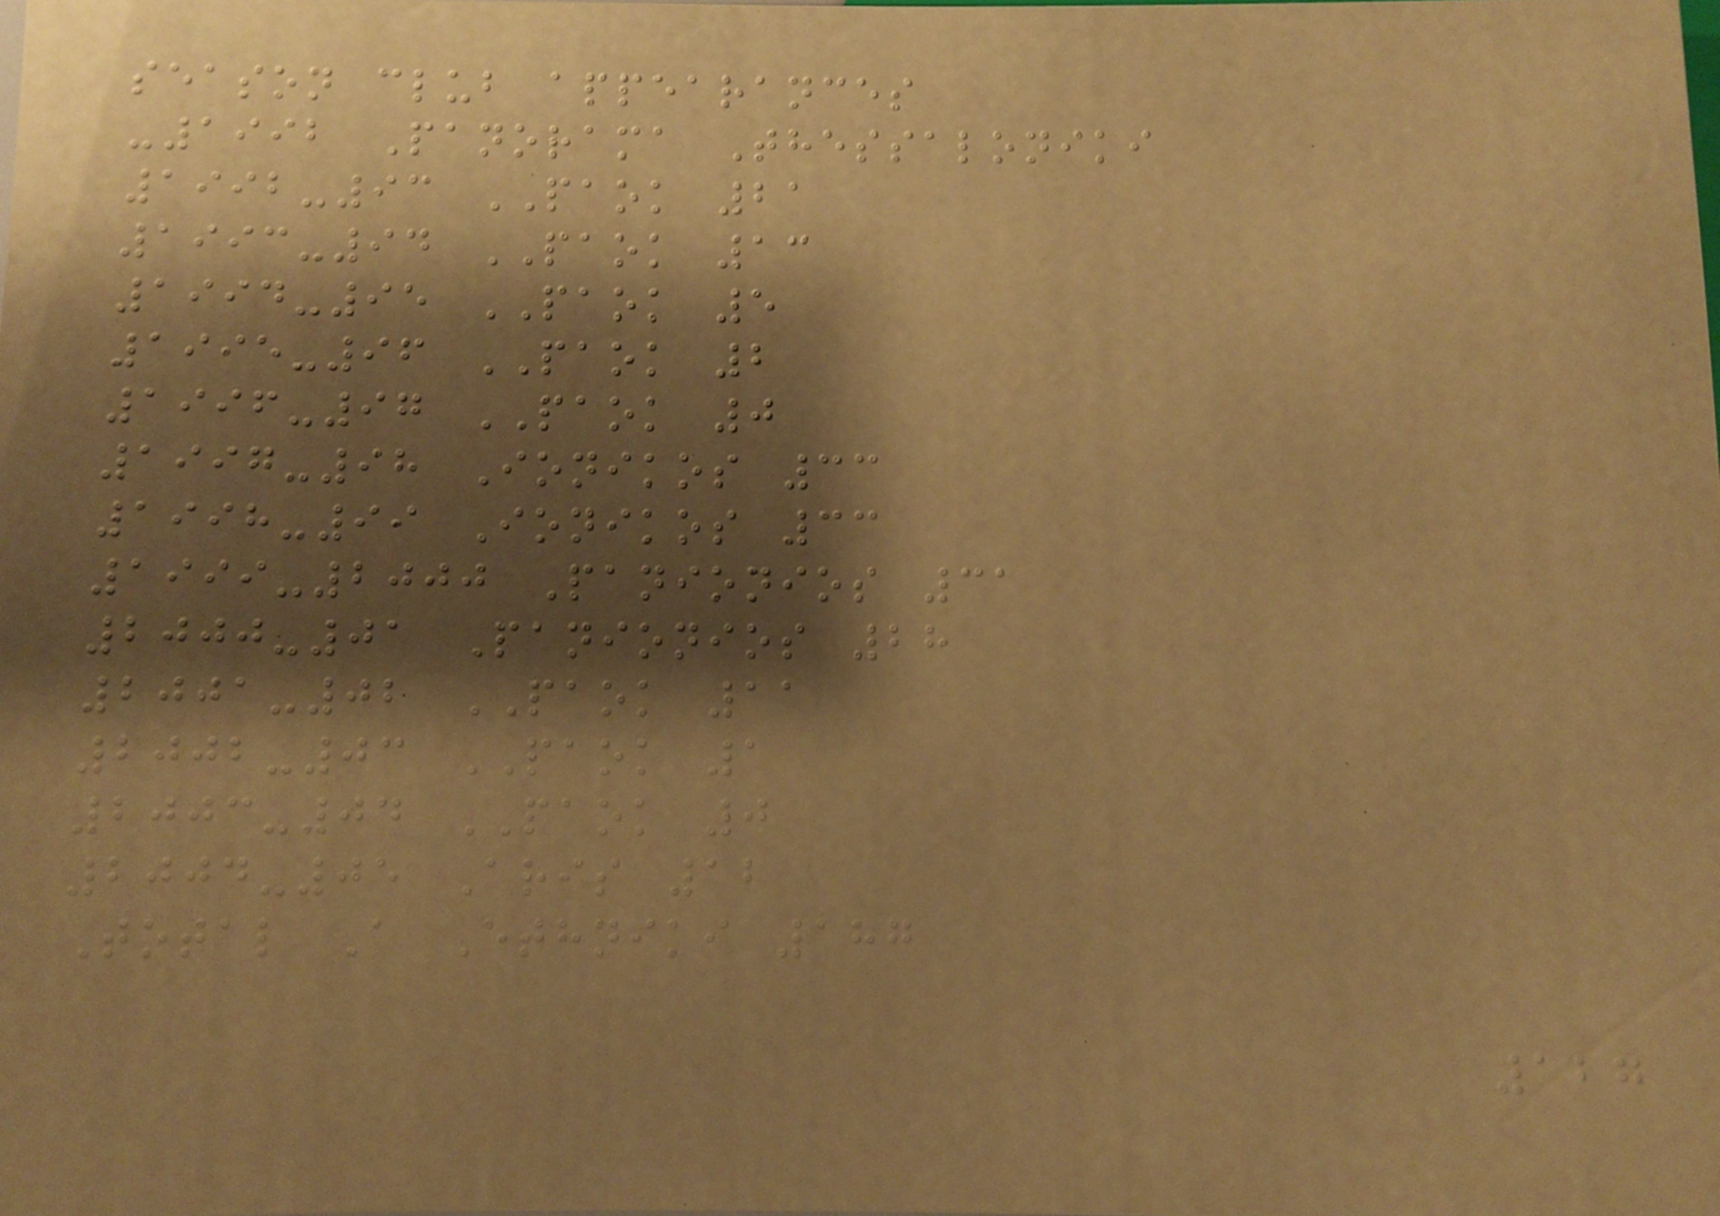season club appearances
-1992 Panorama Thessaloniki
1992-93 PAOK 21
1993-94 PAOK 13
1994-95 PAOK 5
1995-96 PAOK 2
1996-97 PAOK 0
1997-98 Ionikos 33
1998-99 Ionikos 33
1999-2000 Panionios 31
2000-01 Panionios 28
2001-02 PAOK 11
2002-03 PAOK 1
2003-04 PAOK 0
2004-05 Aris 12
Total A Ethniki 187
127
